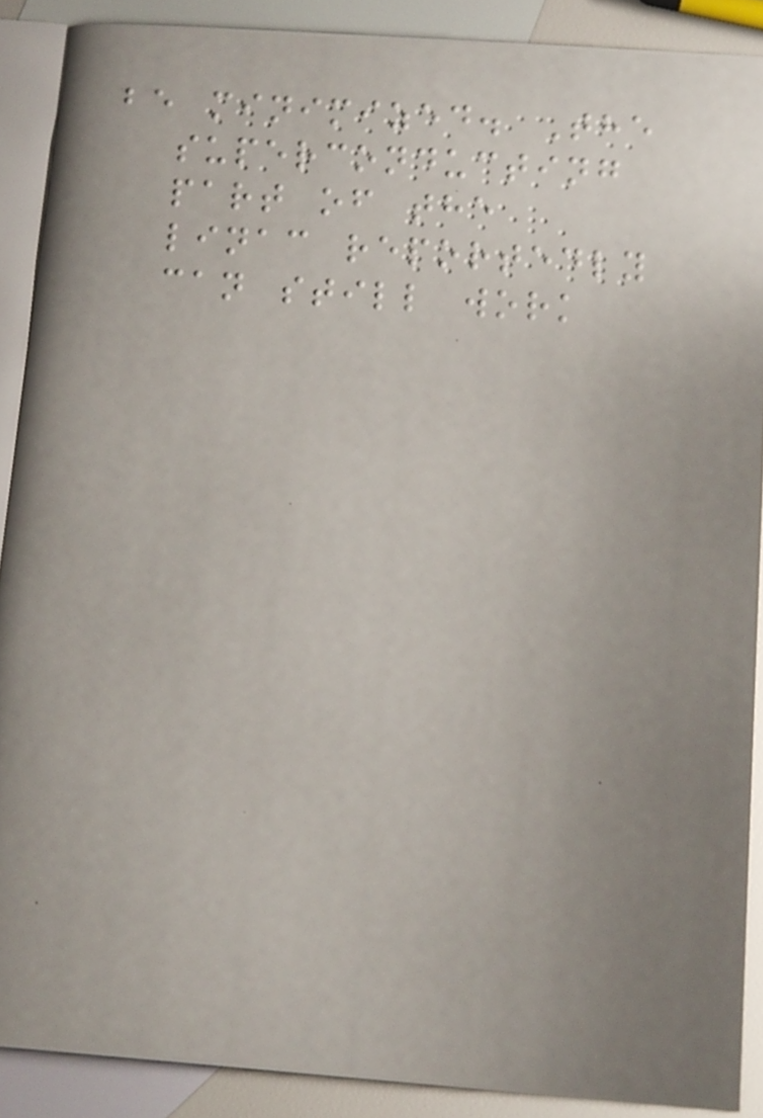be minimized. The
superconducting
part of the
linac reportedly
can still work
